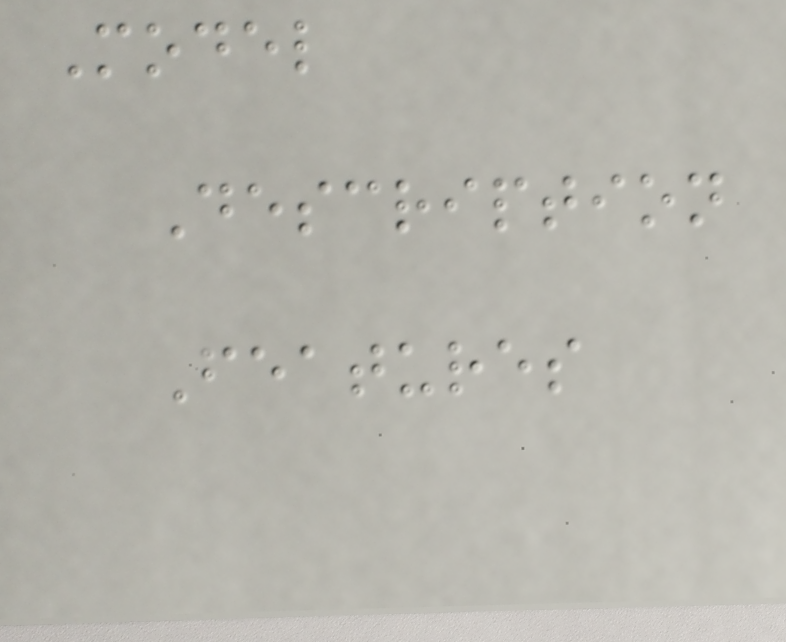Model
Description
Features
